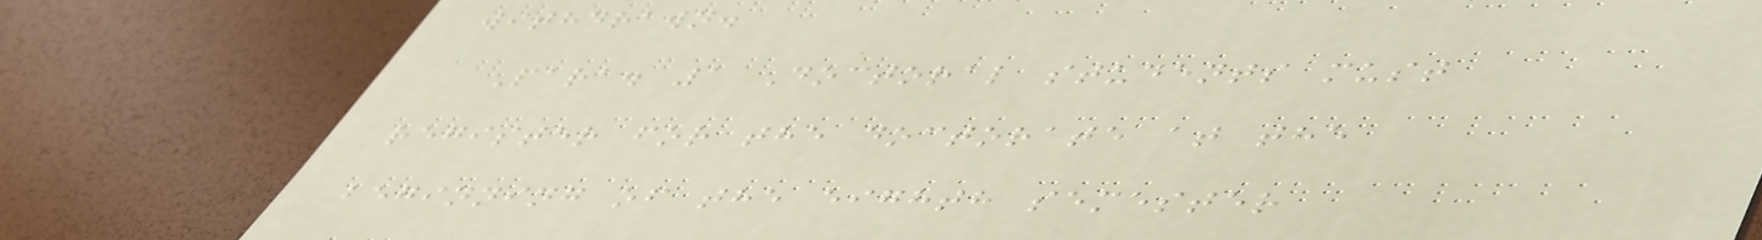withdrawn.
Para. 1 Doctoral students must
register for the doctorate at the
beginning of the eighth semester
